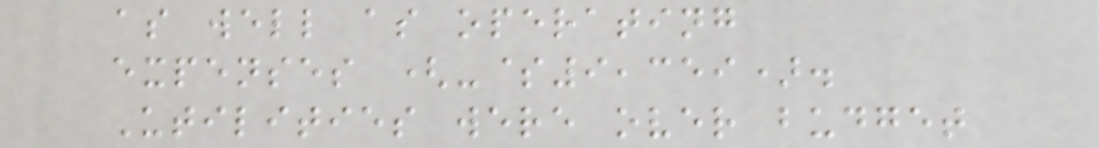as well as operating
expenses (-$9,359).
Utilities were over budget
